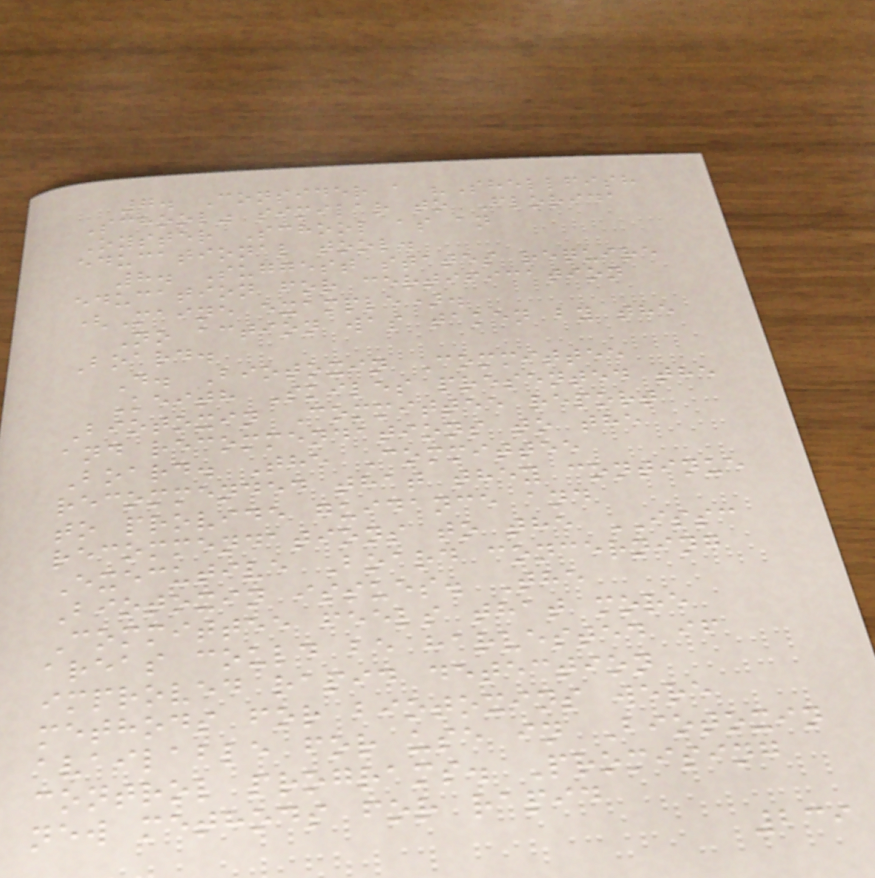7. Consider a "Shellfish
School" similar to Florida
Oyster School as an
educational tool.
8. Suggest states require
education for certification
(Maine example).
No action was taken by the
Board.
D. Biotoxin Committee
Keith Skiles presented the
Biotoxin Committee report
and recommendations to the
Board. The Committee
recommended that they continue
to provide guidance and
recommendations to the ISSC
Executive Board concerning
Biotoxin issues. The
Committee feels that more
areas could be harvested if
improved rapid detection
methods for biotoxins were
available for use in Biotoxin
control programs. Promising
new methods for rapid
239
